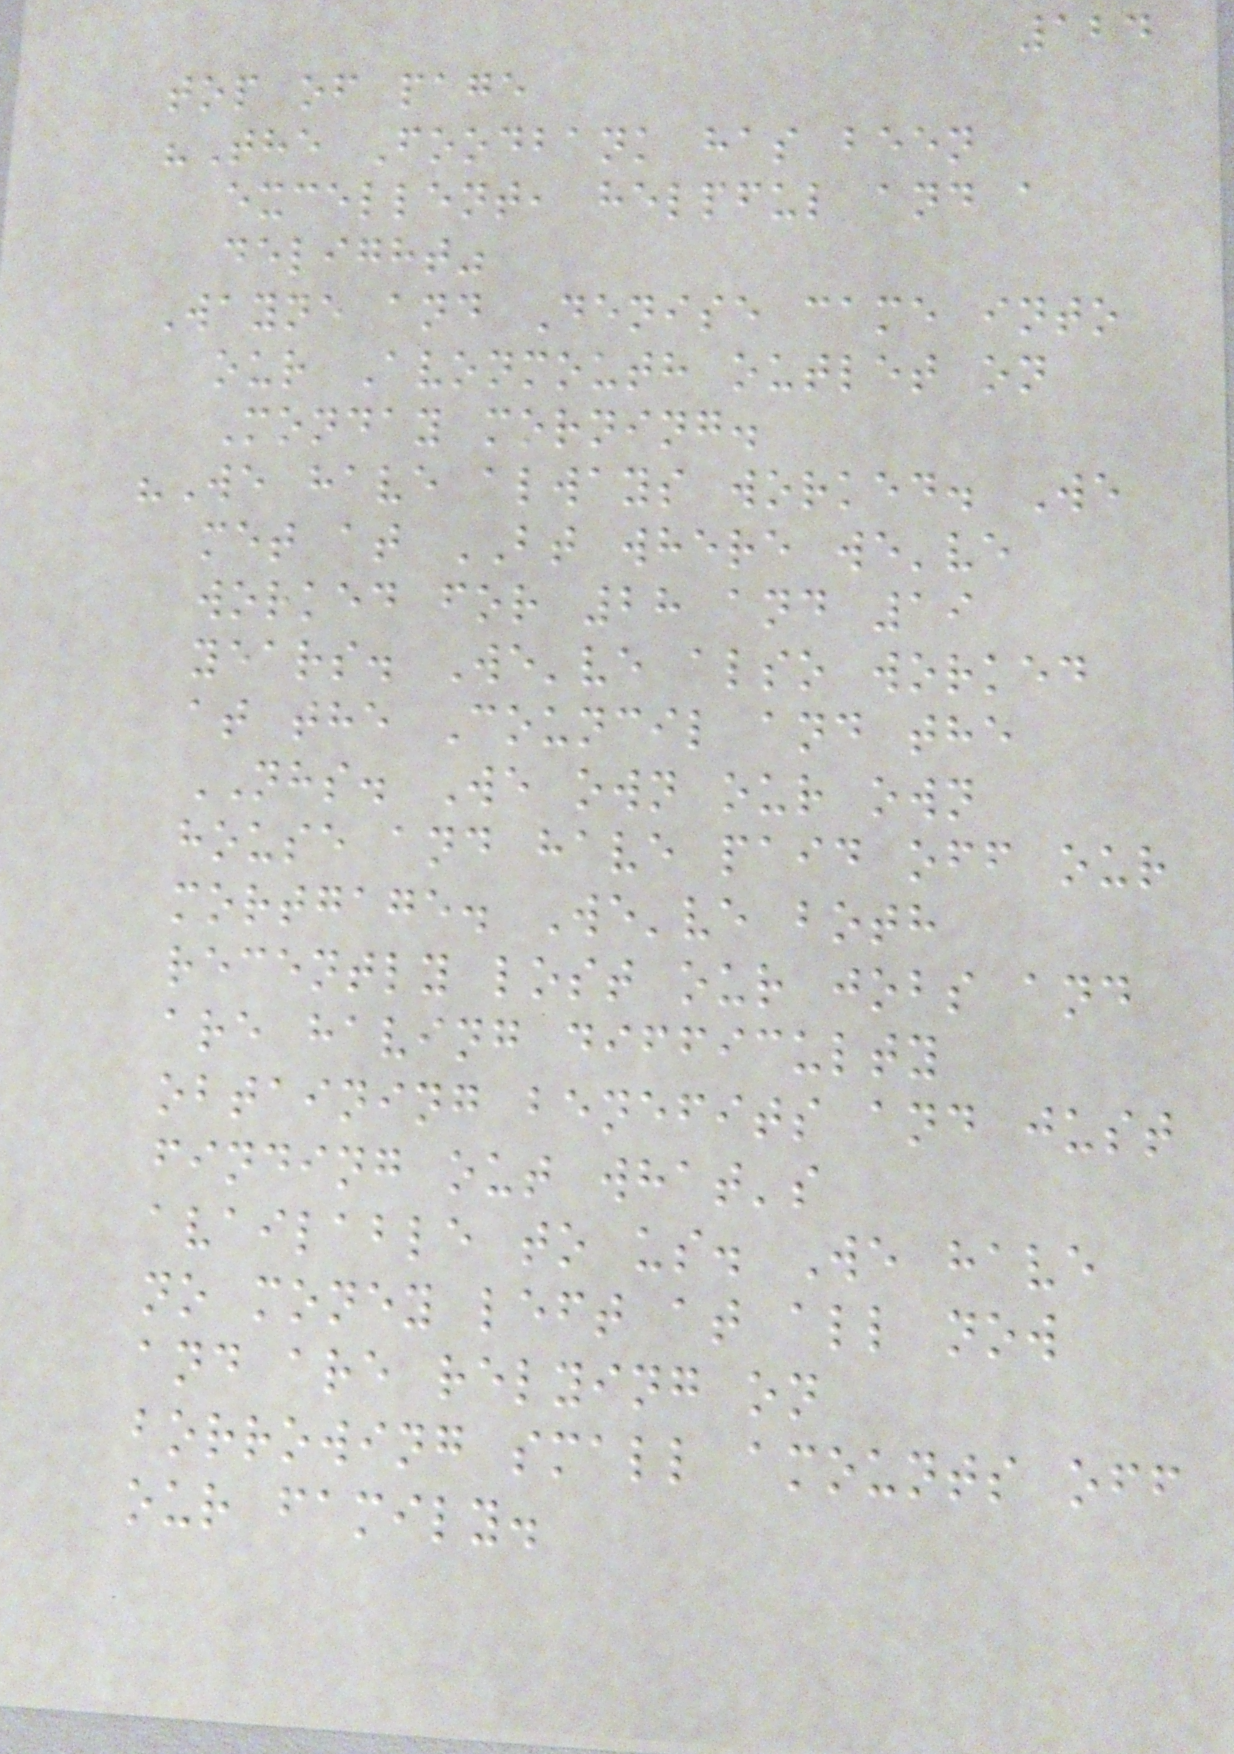124
top of page
"The Foodbank has been
excellent, helpful and a
delight"
Wayne and Denise came into
our Avonmouth outlet on
Monday morning.
"We have always worked. We
met at BT where we've
worked for 28 and 19
years. We've also worked
at the Council and the
NHS. We own our own
house and have paid off our
mortgage. We've both
recently lost our jobs and
are having difficulty
obtaining benefits and just
finding out what's
available to us. We have
no money left at all now
and are relying on
borrowing small amounts off
our family.
